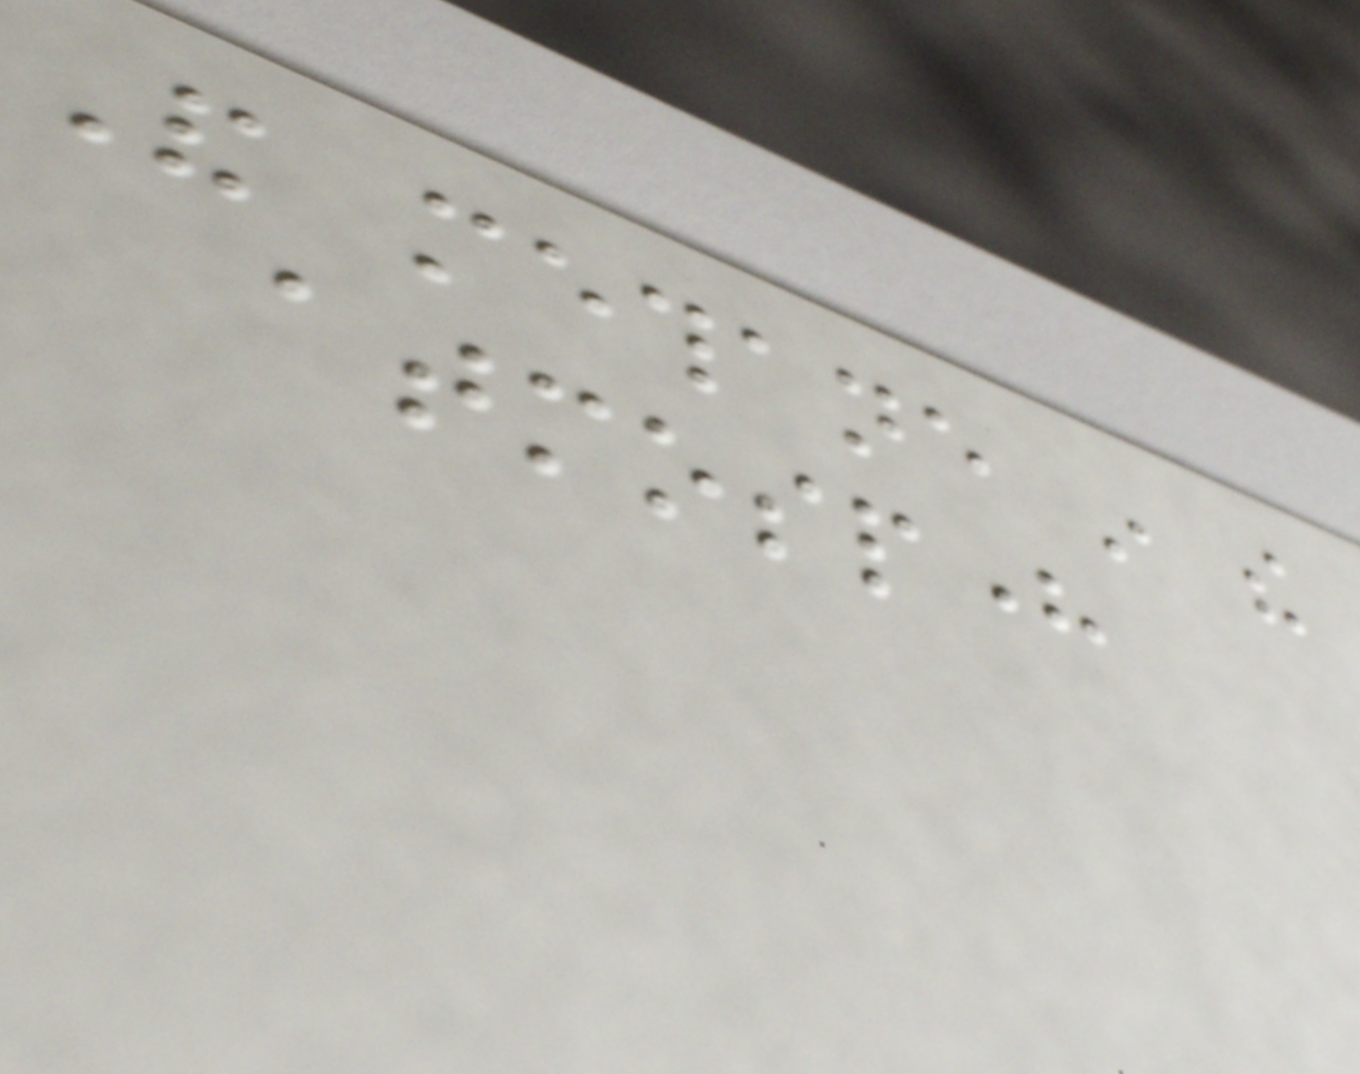And methane in the
atmosphere
